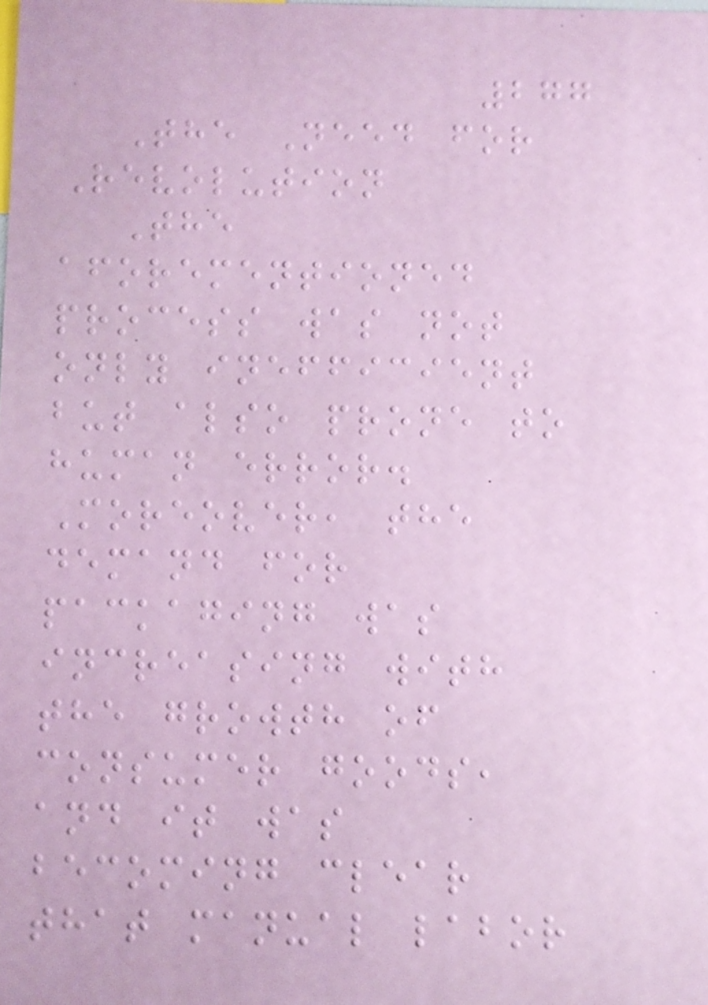277
The Need for
Revolution
The
aforementioned
process was not
only inefficient
but also prone to
human error.
Moreover, the
demand for
packaging was
increasing with
the growth of
consumer goods,
and it was
becoming clear
that manual labor
